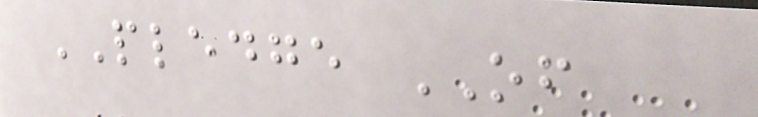PLEDGE OF
